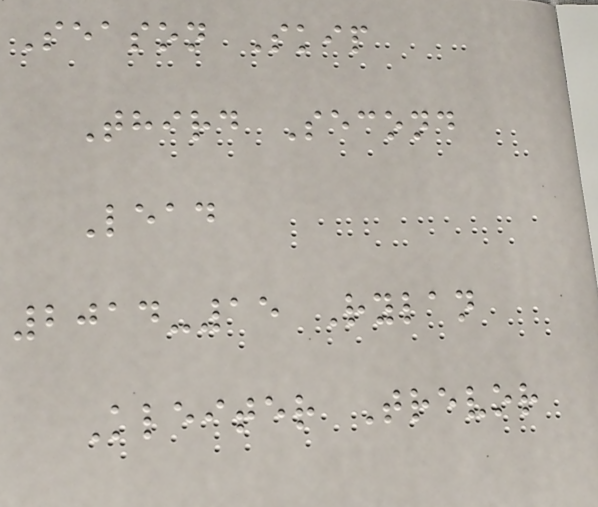Season Skip
Third Second
Lead
2014-15 Rylan
Kleiter Trevor
